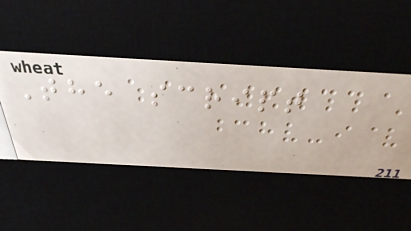The script
